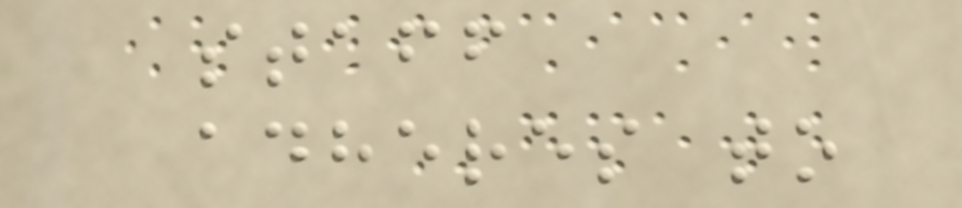staff
adheres to
